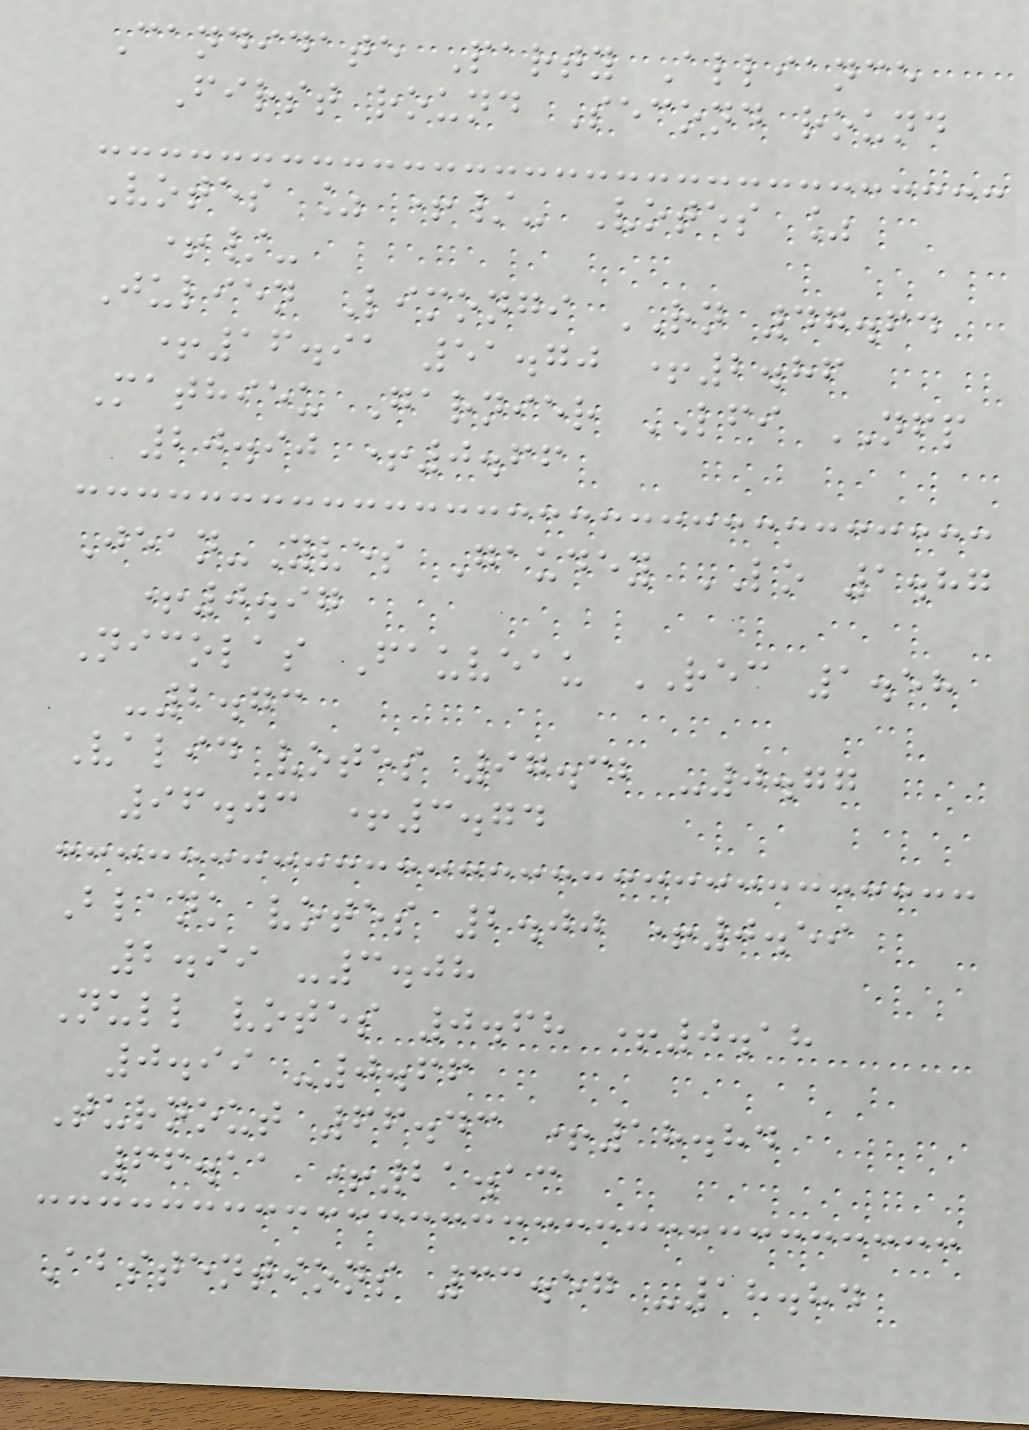Candidate Party Alliance
First round Second round
Votes % +/- Votes %
+/-
Julien Limongi RN 47.64
+16.91 51.70 +2.86
Mathieu Garnier LFI NFP
20.90 +0.66
Jean-Yves Gaudey LO 1.87
+0.97
Nicolas Fauveau REC 1.58
-2.73
Valid votes 97.32 -0.77
96.03 +3.74
Blank votes 2.00 +0.59
2.99 -3.08
Null votes 0.68 +0.18
0.99 -0.66
Turnout 66.43 +18.84
66.11 +21.13
Abstentions 33.57 -18.84
